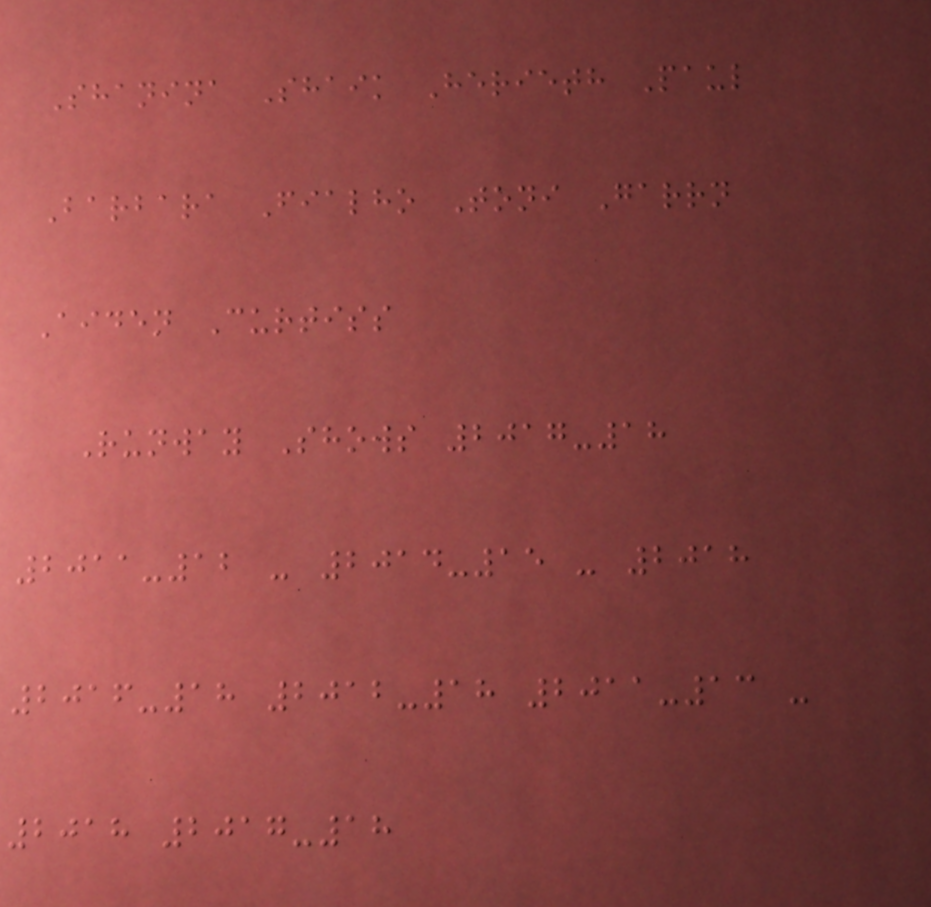Shanina Shaik Herieth Paul
Barbara Fialho Toni Garrn
Aiden Curtiss
Runway Shows 2017-18
2011-12 - 2014-15 - 2018
2016-18 2012-18 2011-13 -
2018 2017-18
